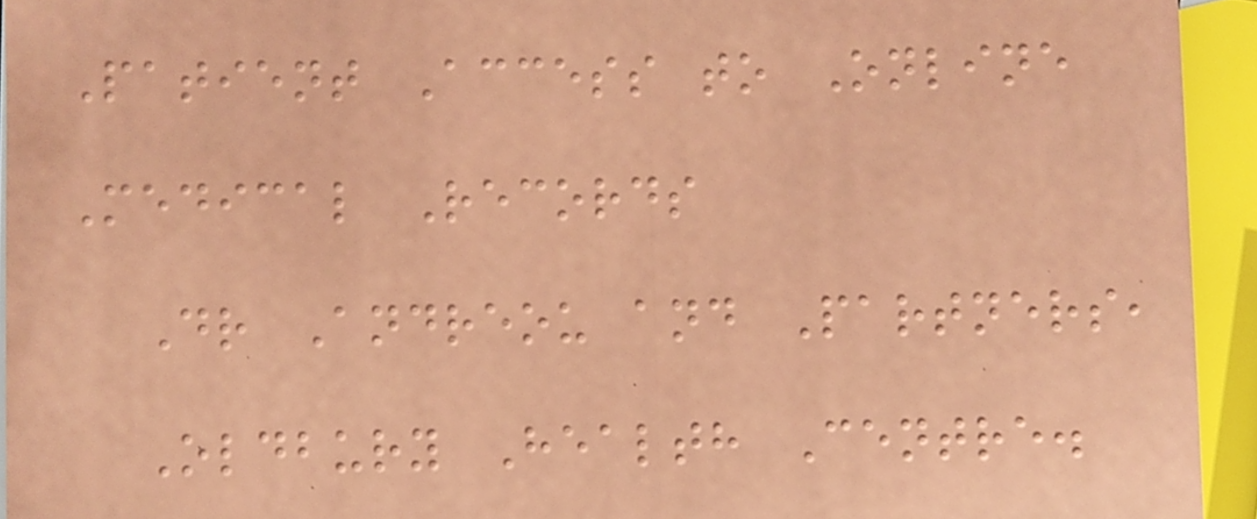Patient Access to Online
Medical Records
Dr Andreou and Partners,
Oldbury Health Centre.
